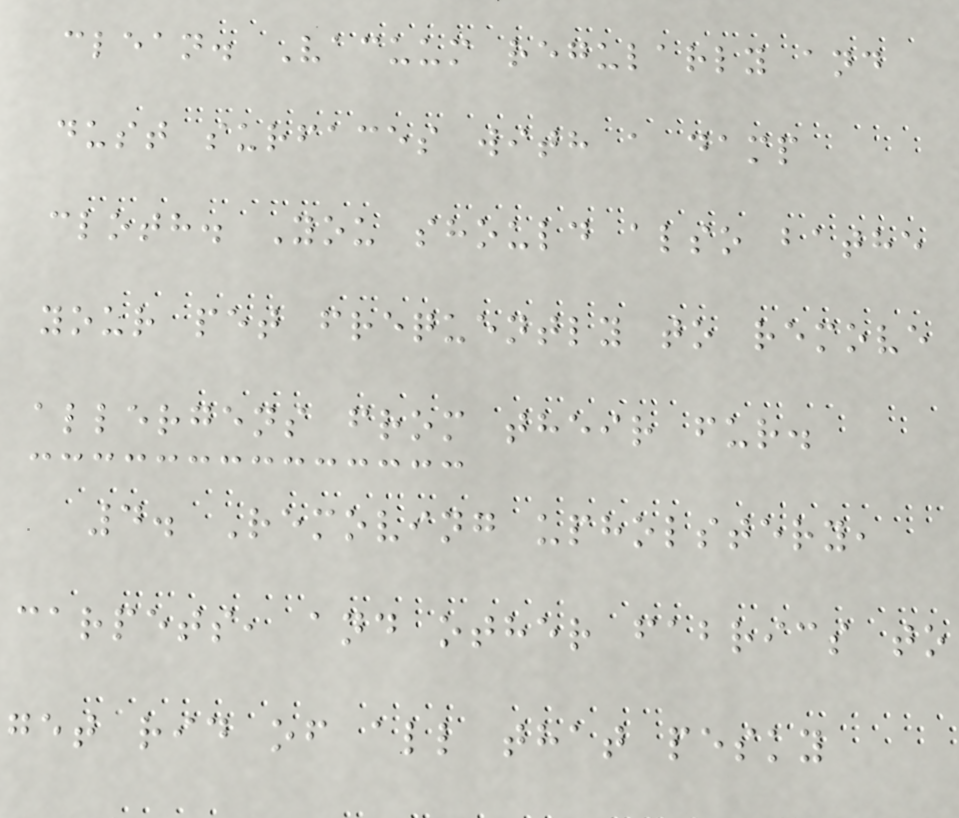clean. Vacuum regularly and
dust surfaces with a damp
cloth. You should also bathe
your pet frequently to remove
allergens from their fur.
4. Removing upholstery,
carpets, and other fabrics to
get rid of all that pesky
